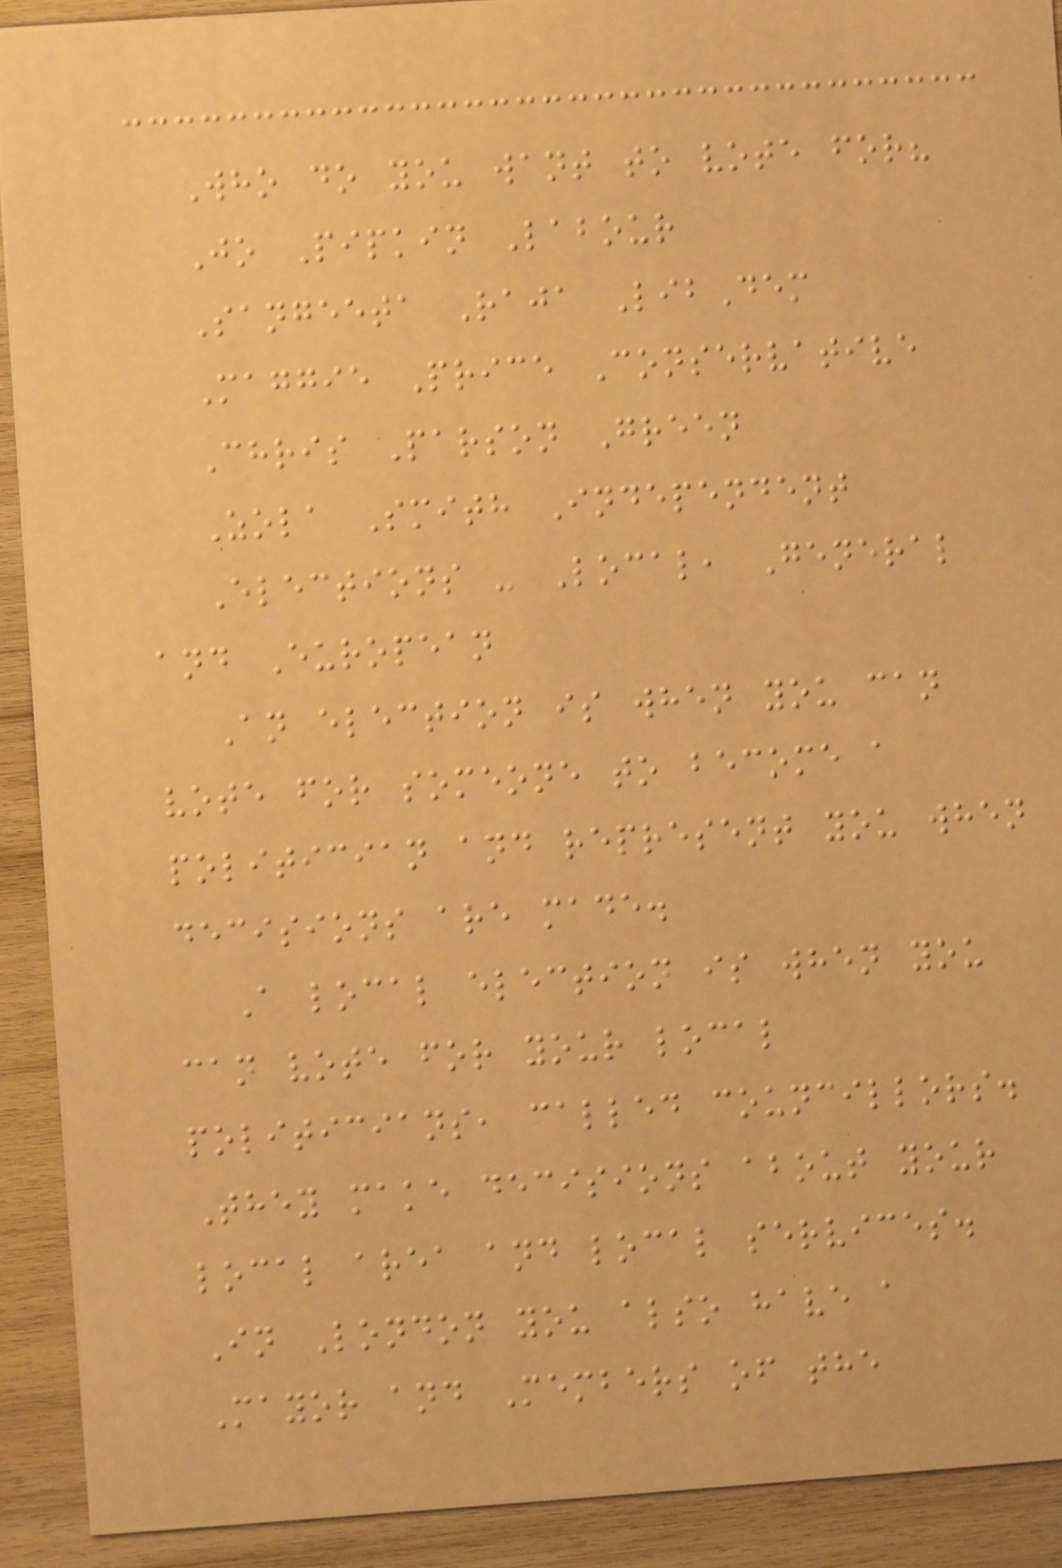Who do you want to vote for?
Jo Pipkin Labour
Sangeeta Raja LibDem
Maggie Price Conservative
Chris Parson Green
Zola Smith Independent
Elections - Local, General
and European
An election is when you can
vote for someone to become a
politician and represent you when
decisions are made.
A local election is when you
can vote for your local
politicians, called councillors.
They make decisions about your
local area and local services.
In London you also have a
Mayor and Members of the
